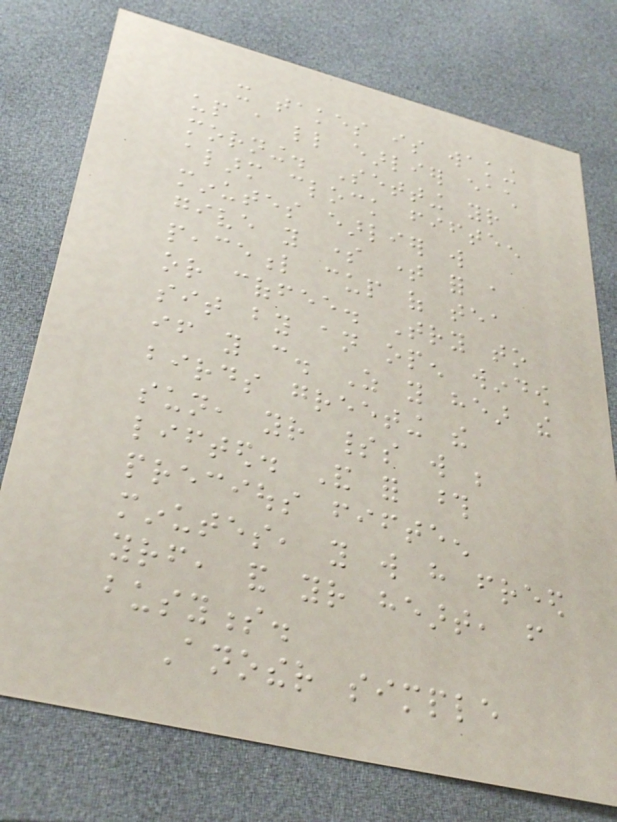it takes is waking
up a little earlier each
morning. Setting your
alarm clock fifteen
minutes earlier will
give you some time for a
peaceful cup of tea
or coffee. Try to
sit by an open window
if you can. As you hear the
birds greeting the
sun, your spirits will be
lifted. And for those
precious fifteen
minutes, you will have freed
yourself, and your heart, from
busyness.
Another simple
